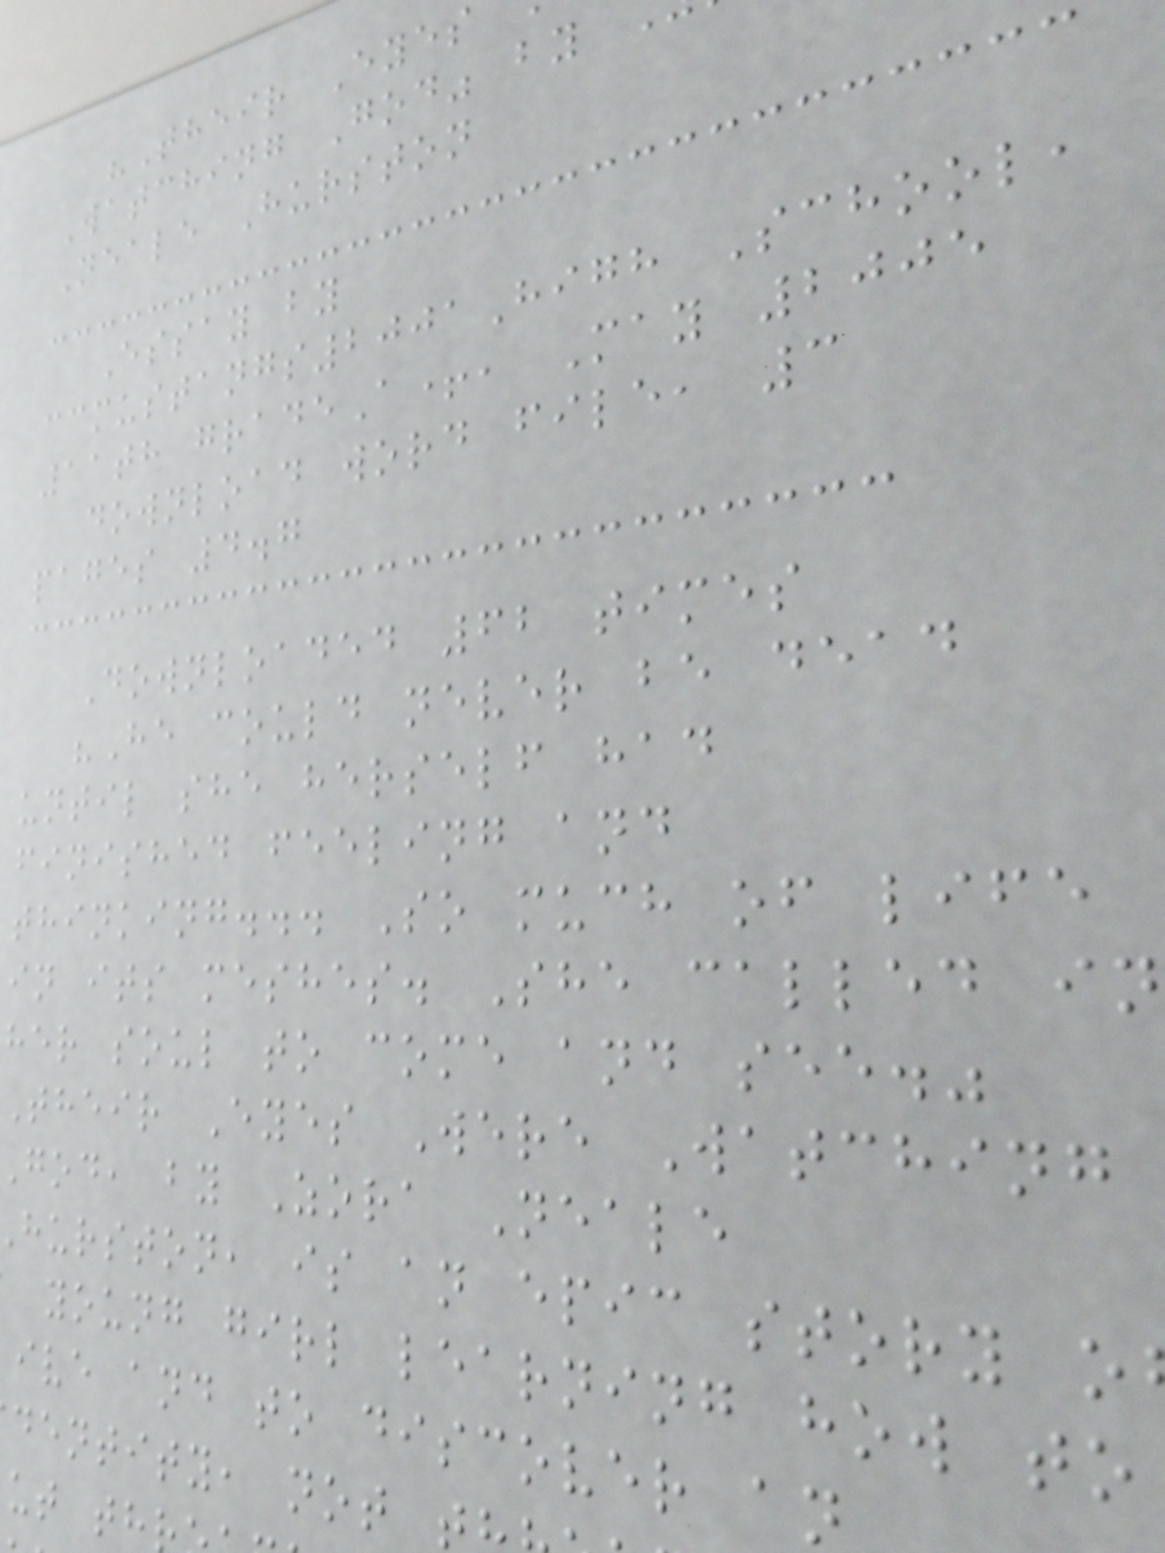"Their Eyes
Watching God" by
Neale Hurston
Essay by
ccmustangs2001High School,
11th gradeA+, May 2005
download word file, 3
pages 4.7
Downloaded 62 times
"He could never be dead
until she herself had
finished feeling and
thinking... So much of life
in its meshes. She called in
her soul to come and see."
Their Eyes Were Watching
god, by Zora Neale
hurston, is an epic story o
young girl learning how to
ive and to discover an
dentity, not
